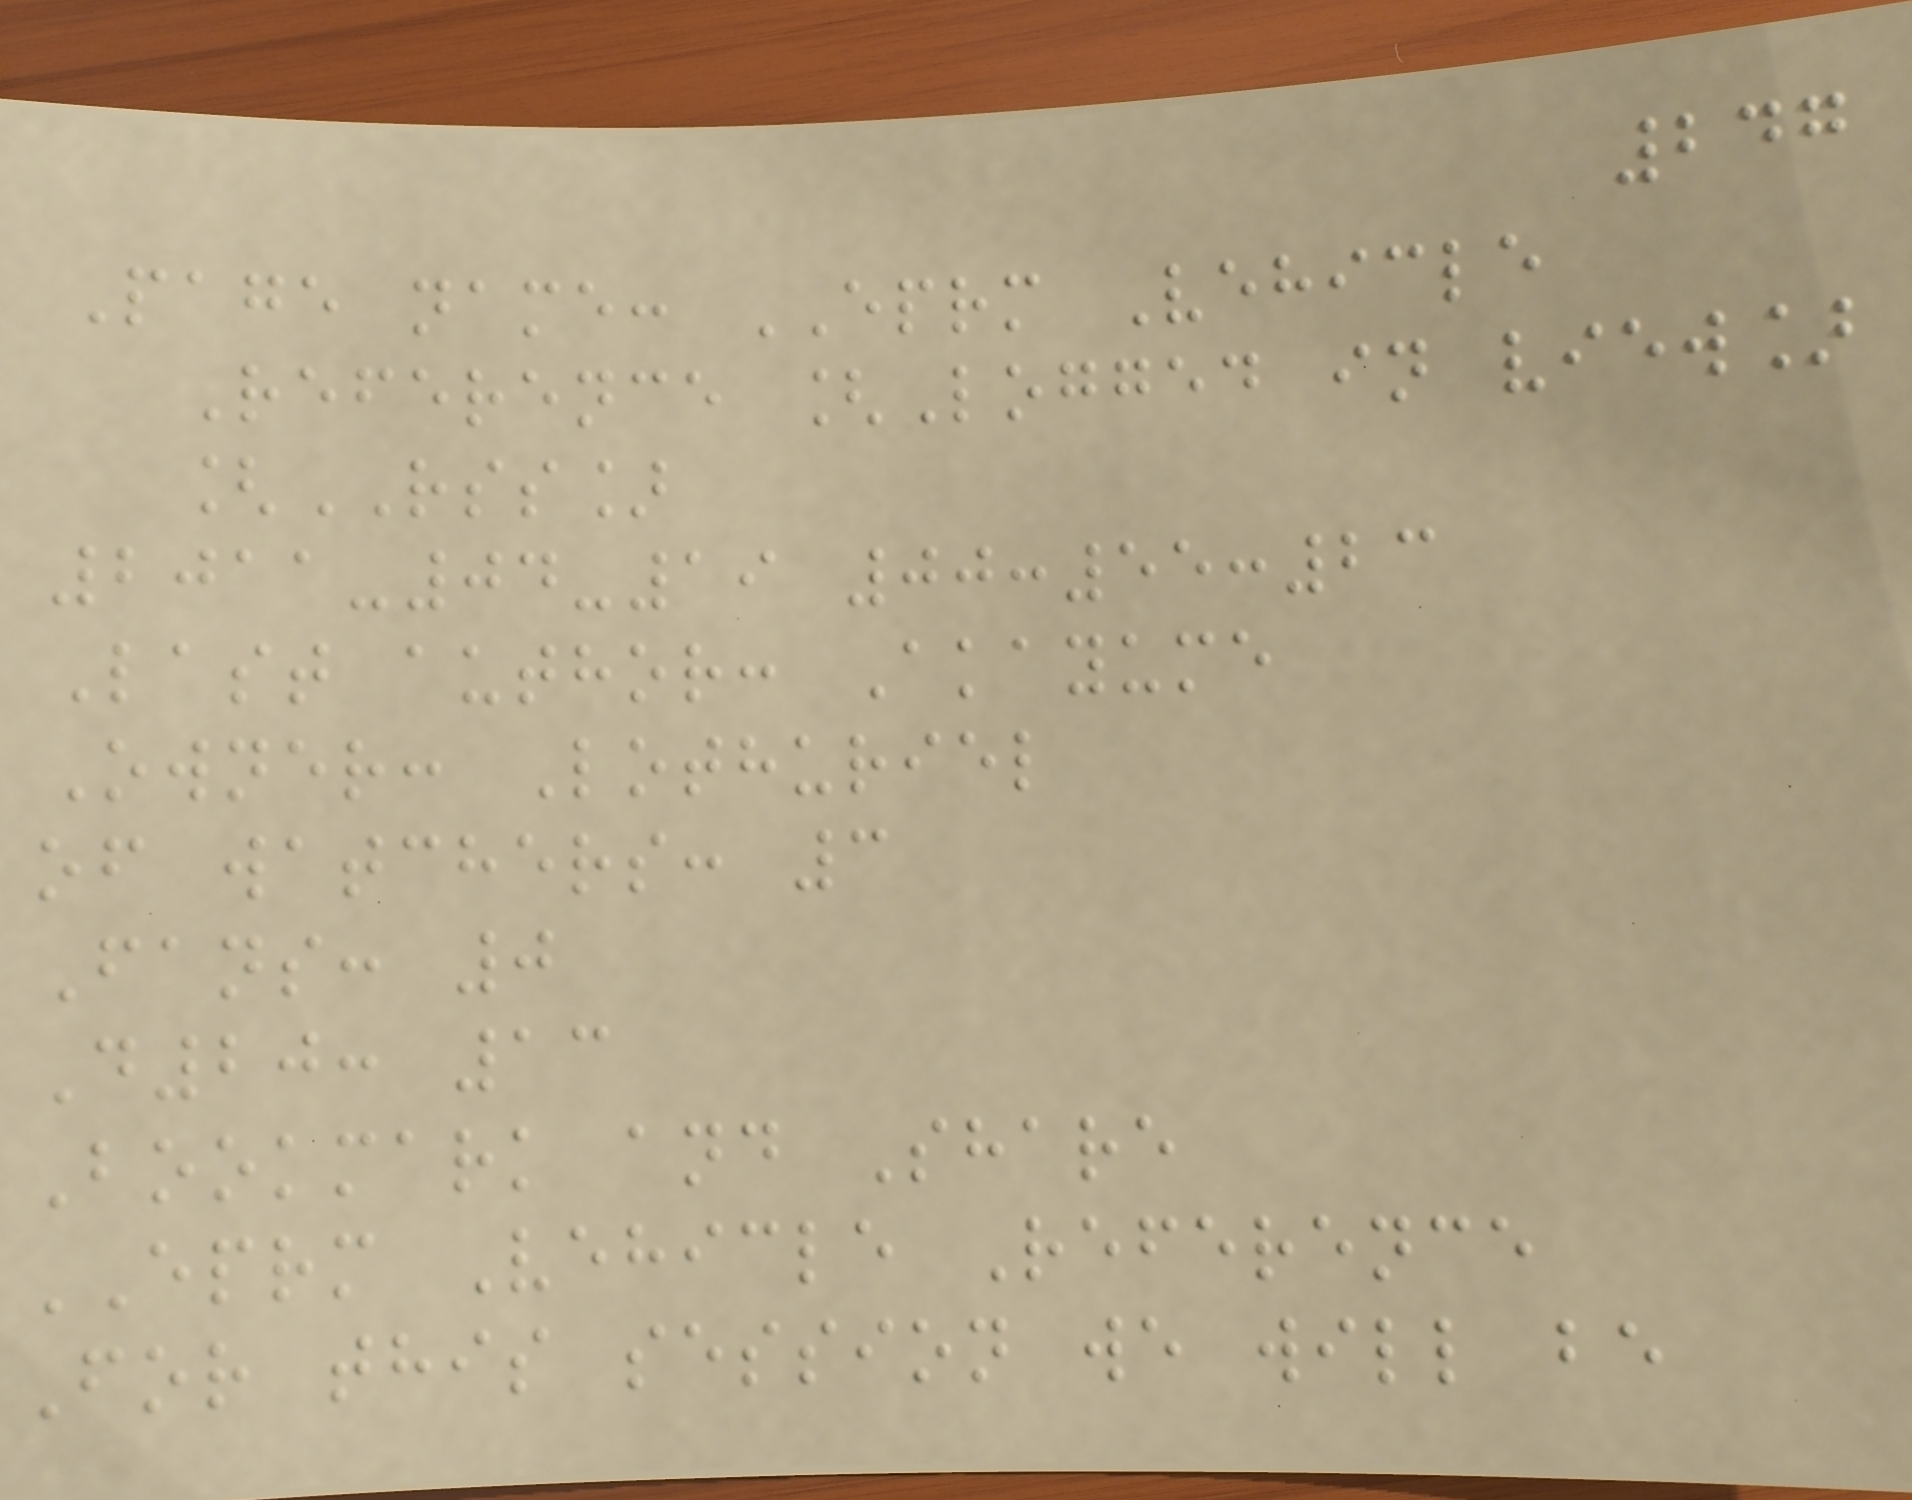247
Page name: EPRM Vehicle
Reference [Logged in view]
[RSS]
2011-04-19 00:55:23
Last author: Akayume
Owner: Lothuriel
of watchers: 3
Fans: 0
D20: 13
Bookmark and Share
EPRM Vehicle Reference
For this session we will be
